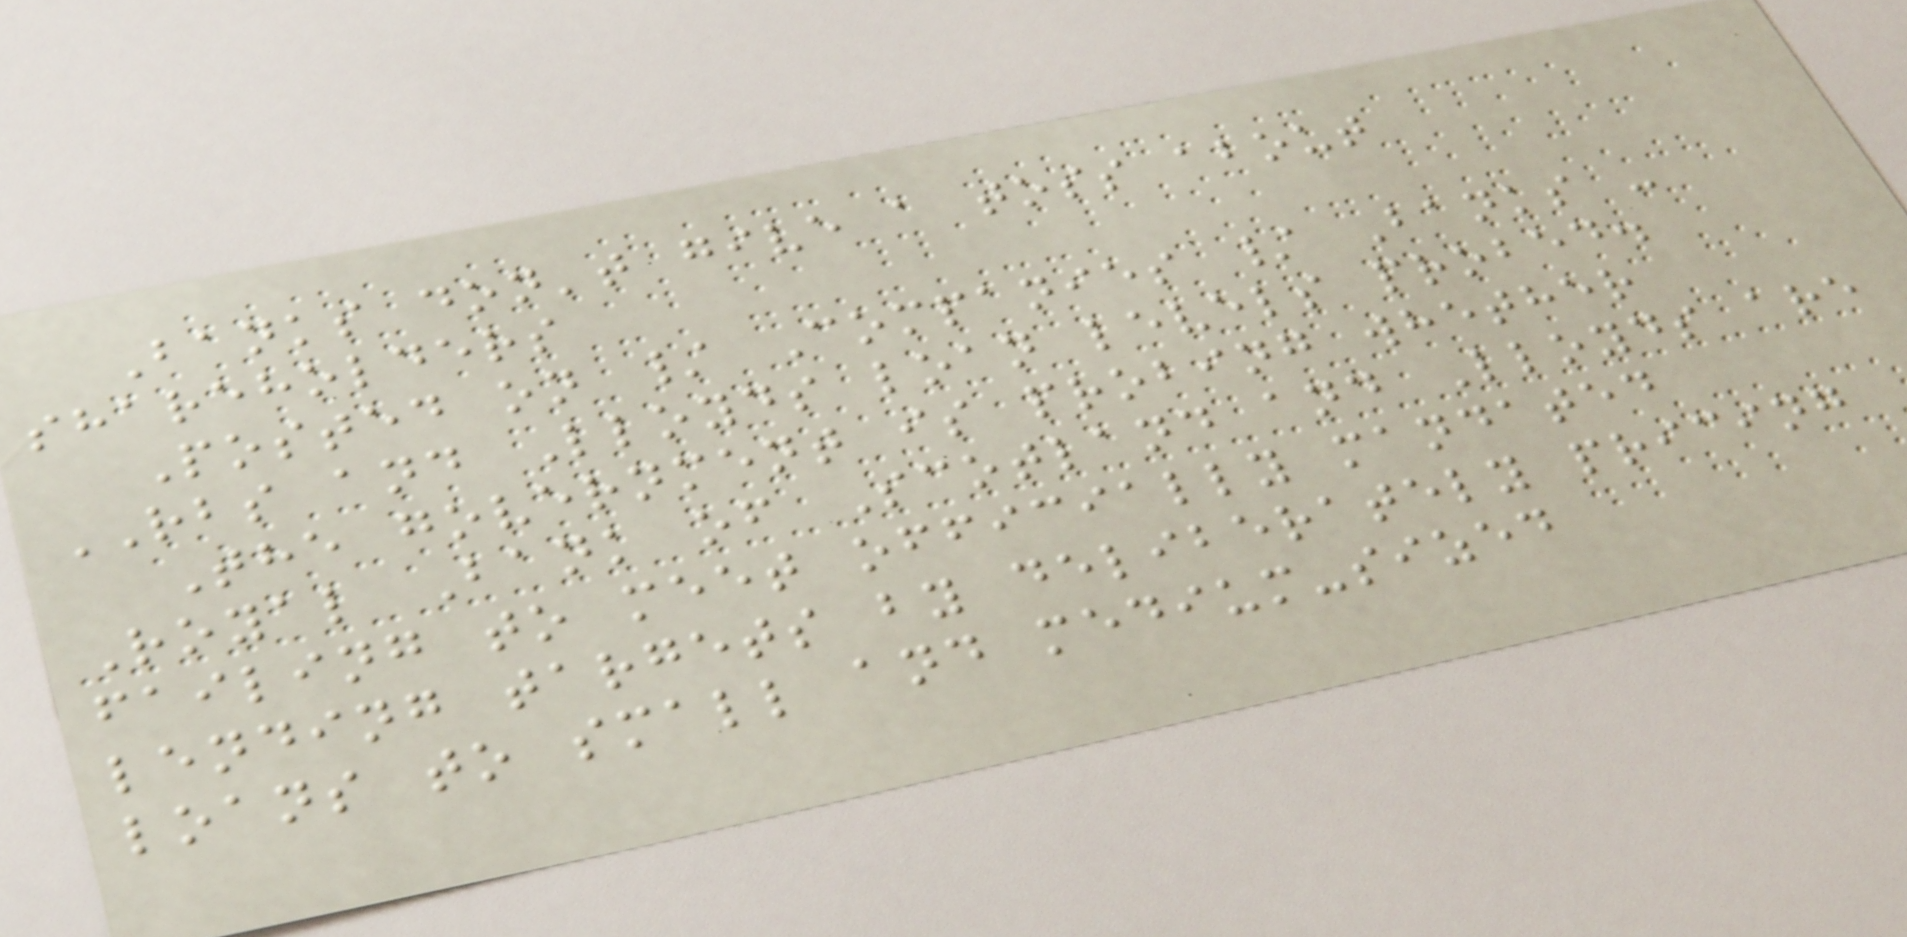Banks don't give a toss about
shareholders
Posted on / Companies / Banks -
RBS and Lloyds loan levels probed.
The government is probing whether
Royal Bank of Scotland and Lloyds are
failing to meet officially mandated
lending targets by deliberately pricing
loans to small and medium-sized
